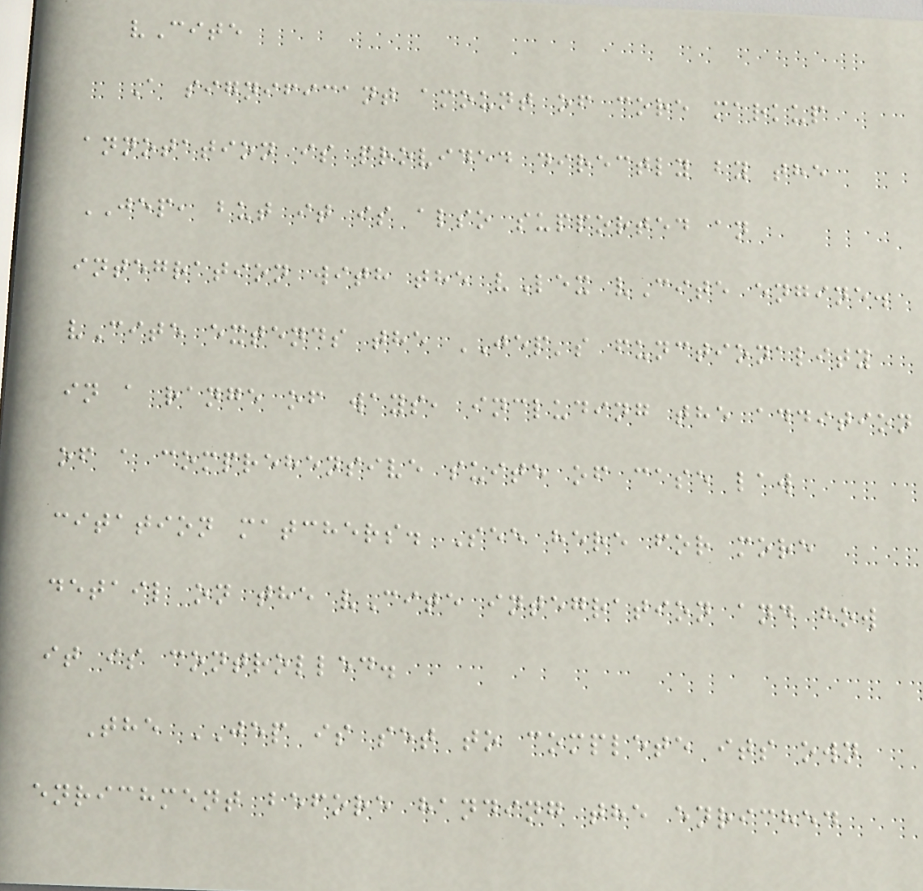vCite
A significant amount of core markup
annotation is provided directly by the
JEP, but it is also supported an
integration with the vLex vCite engine.
vCite extends the JEP's functionality
in a range of ways, including the addition
of a comprehensive suite of case law
citation matchers. See here for more
detail on the vCite integration and how
it is controlled.
The JEP is set to complete its own
enrichment before handing the enriched
